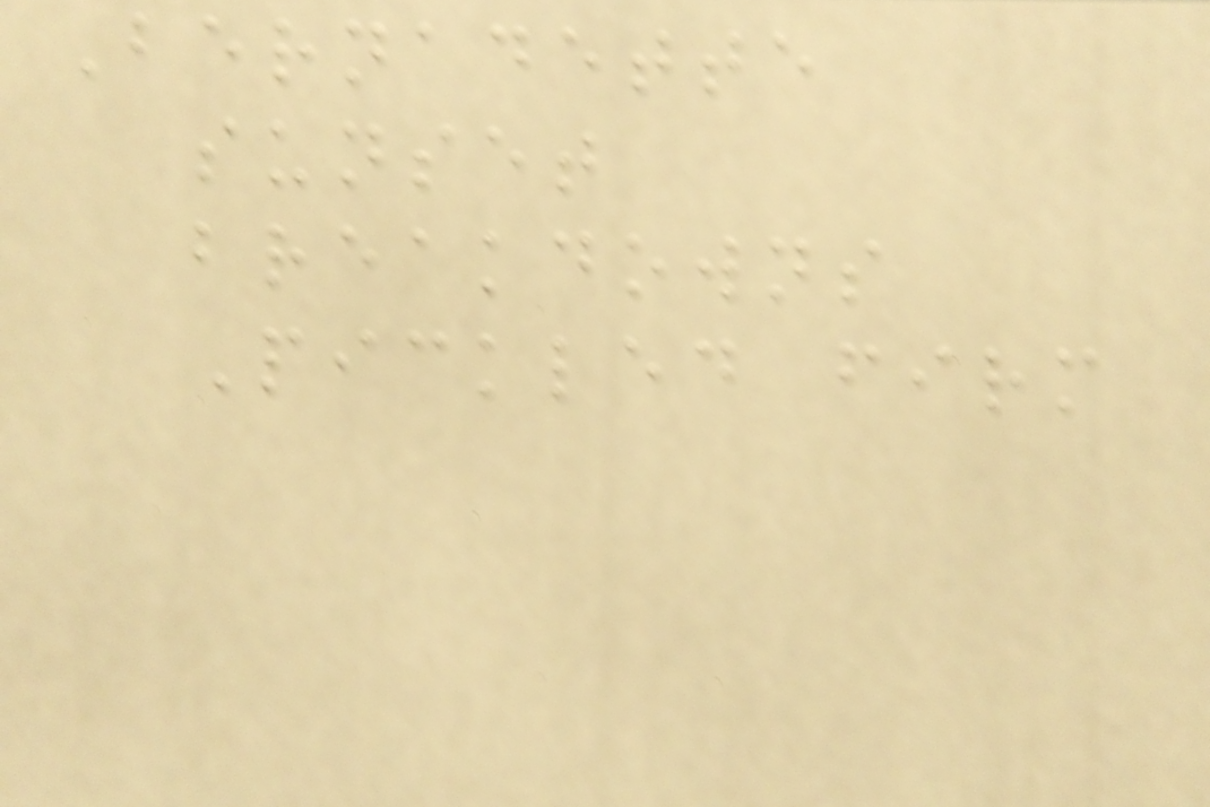Bernadette
sunset
breakdowns
Pickled firm
